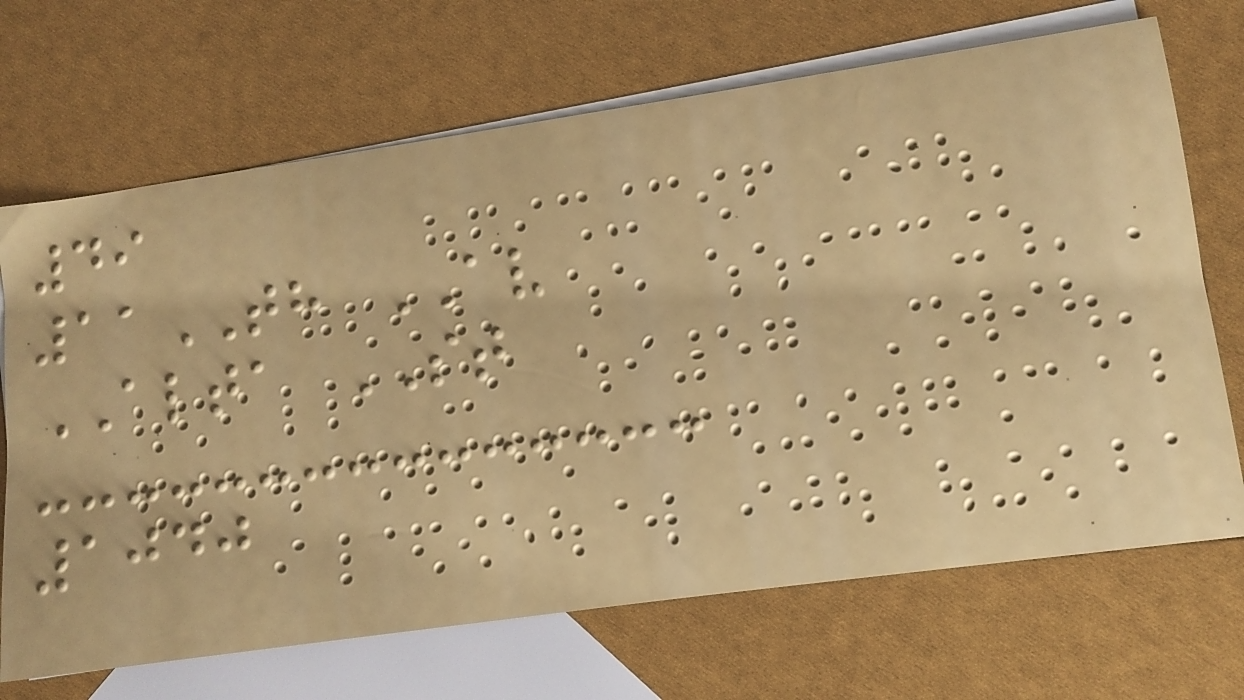49
11TH AV
ALTA ST
1040
